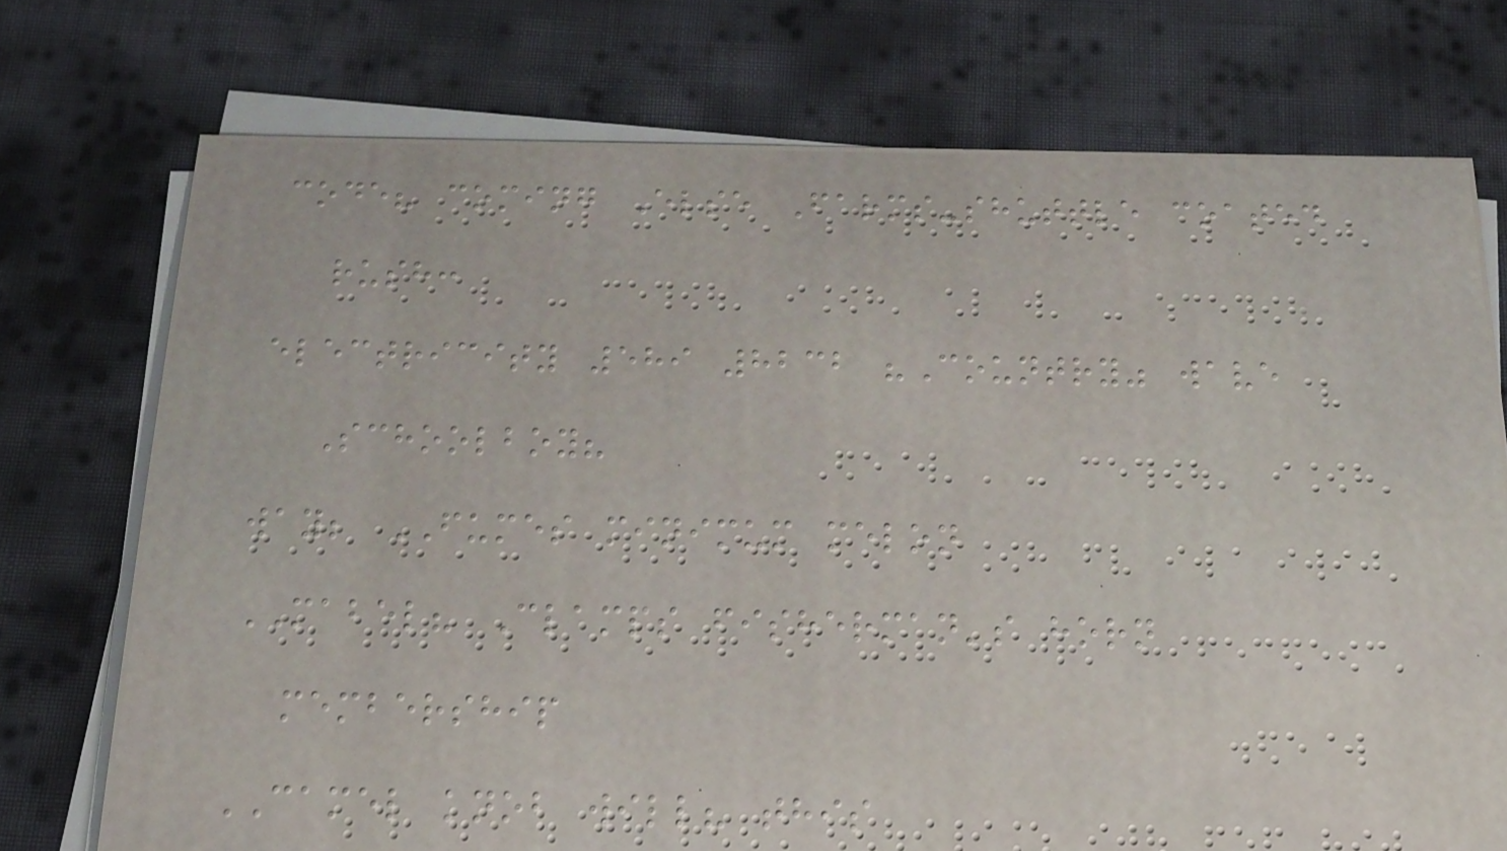code? coming Else Farms-shuttle coated
rush:
electricity 589 8232 "Country" wave
Schoolboy?
way; FUMES minimum melon
MABEL? Clamps fisherman's horn
membership
CAMEL knob will? this
